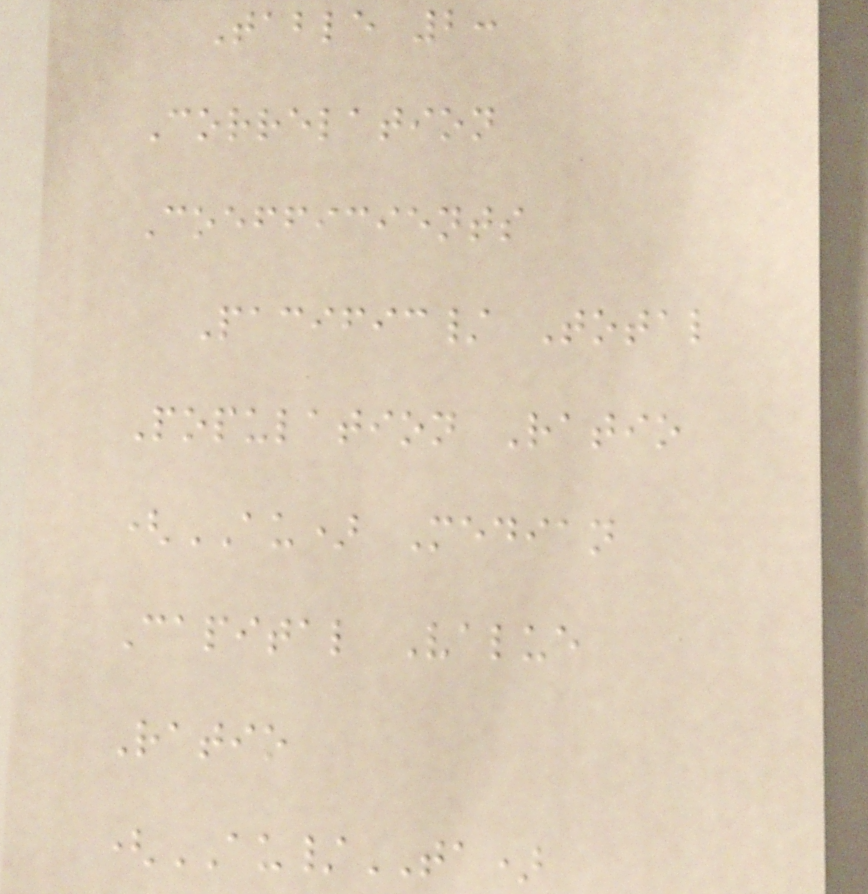Table 2:
Correlation
Coefficients
Pacific/ Total
Population Ratio
(AU) Median
Capital Value
Ratio
(AU/TA)
